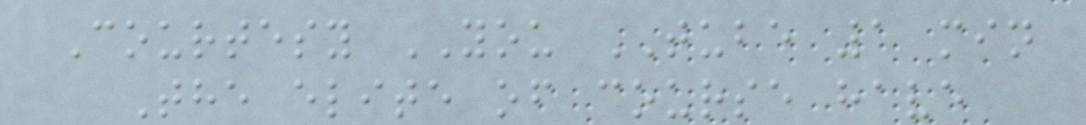Courtesy YOU TUBE 1 min
The elite of course have
